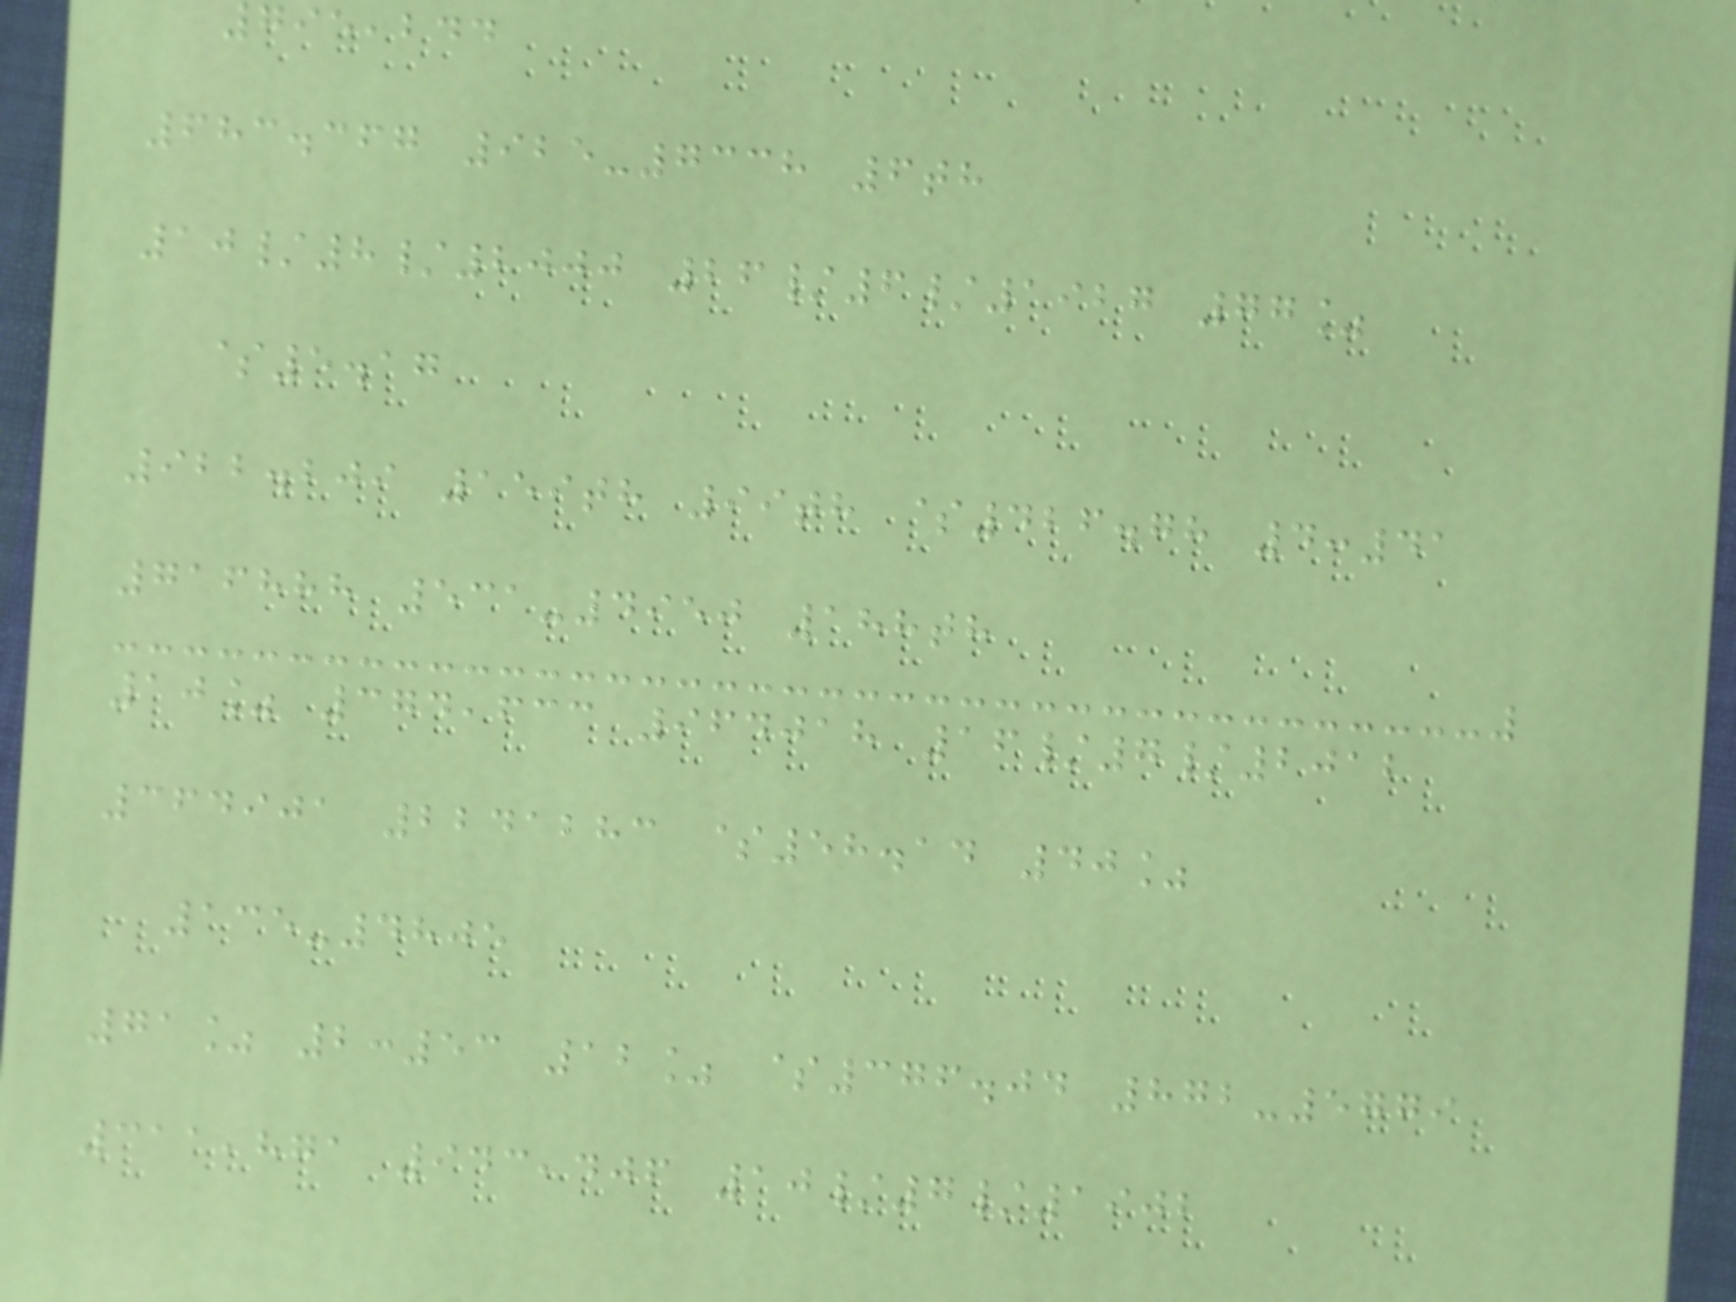795,244
683.367 925-7338 6th
10/8/2000 26/6/1927 77%
$5.17
922.209 159th 99th $426.78 4:41
716888 531-4950 188th
10% 374,633 964018 16/7/2012
364901 2241283 $58.14 40%
135-4805
71% 2:53 12% $376.04 872-5779
311,871 943,406 10/7/1902
